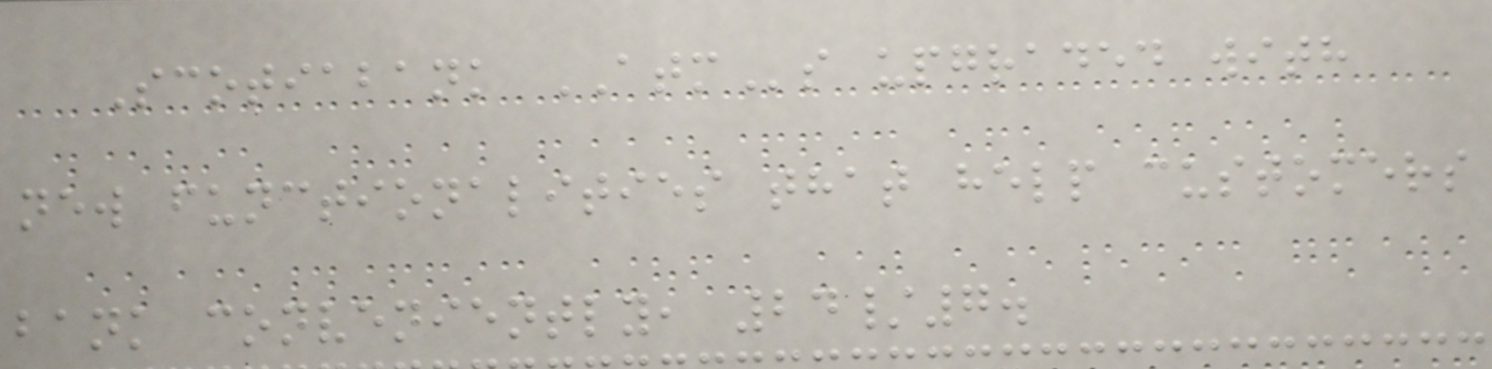Scotiabank ATMs upgraded with
new functionalities that help customers
bank conveniently, 24/7.
